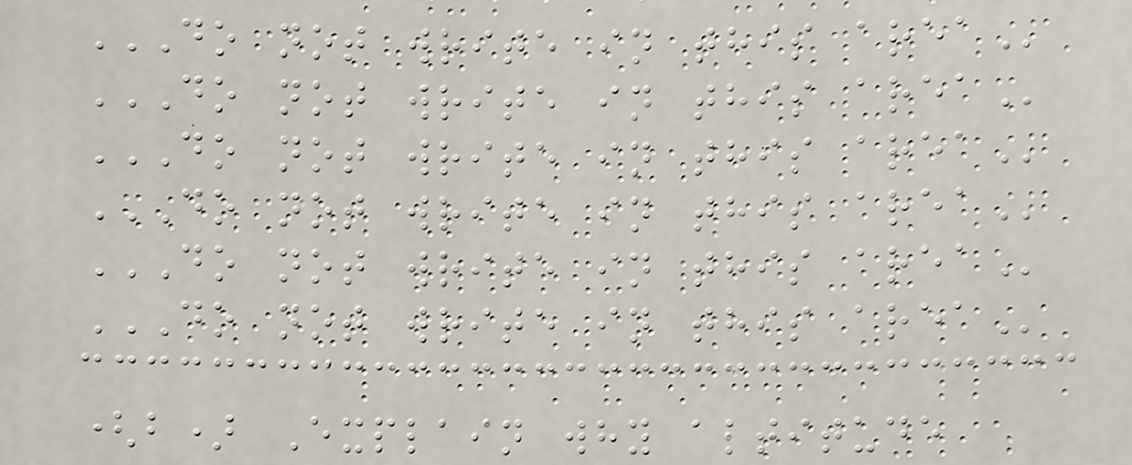DO NOT WRITE IN THIS AREA
DO NOT WRITE IN THIS AREA
DO NOT WRITE IN THIS AREA
DO NOT WRITE IN THIS AREA
DO NOT WRITE IN THIS AREA
DO NOT WRITE IN THIS AREA
(b) Explain why altitude
